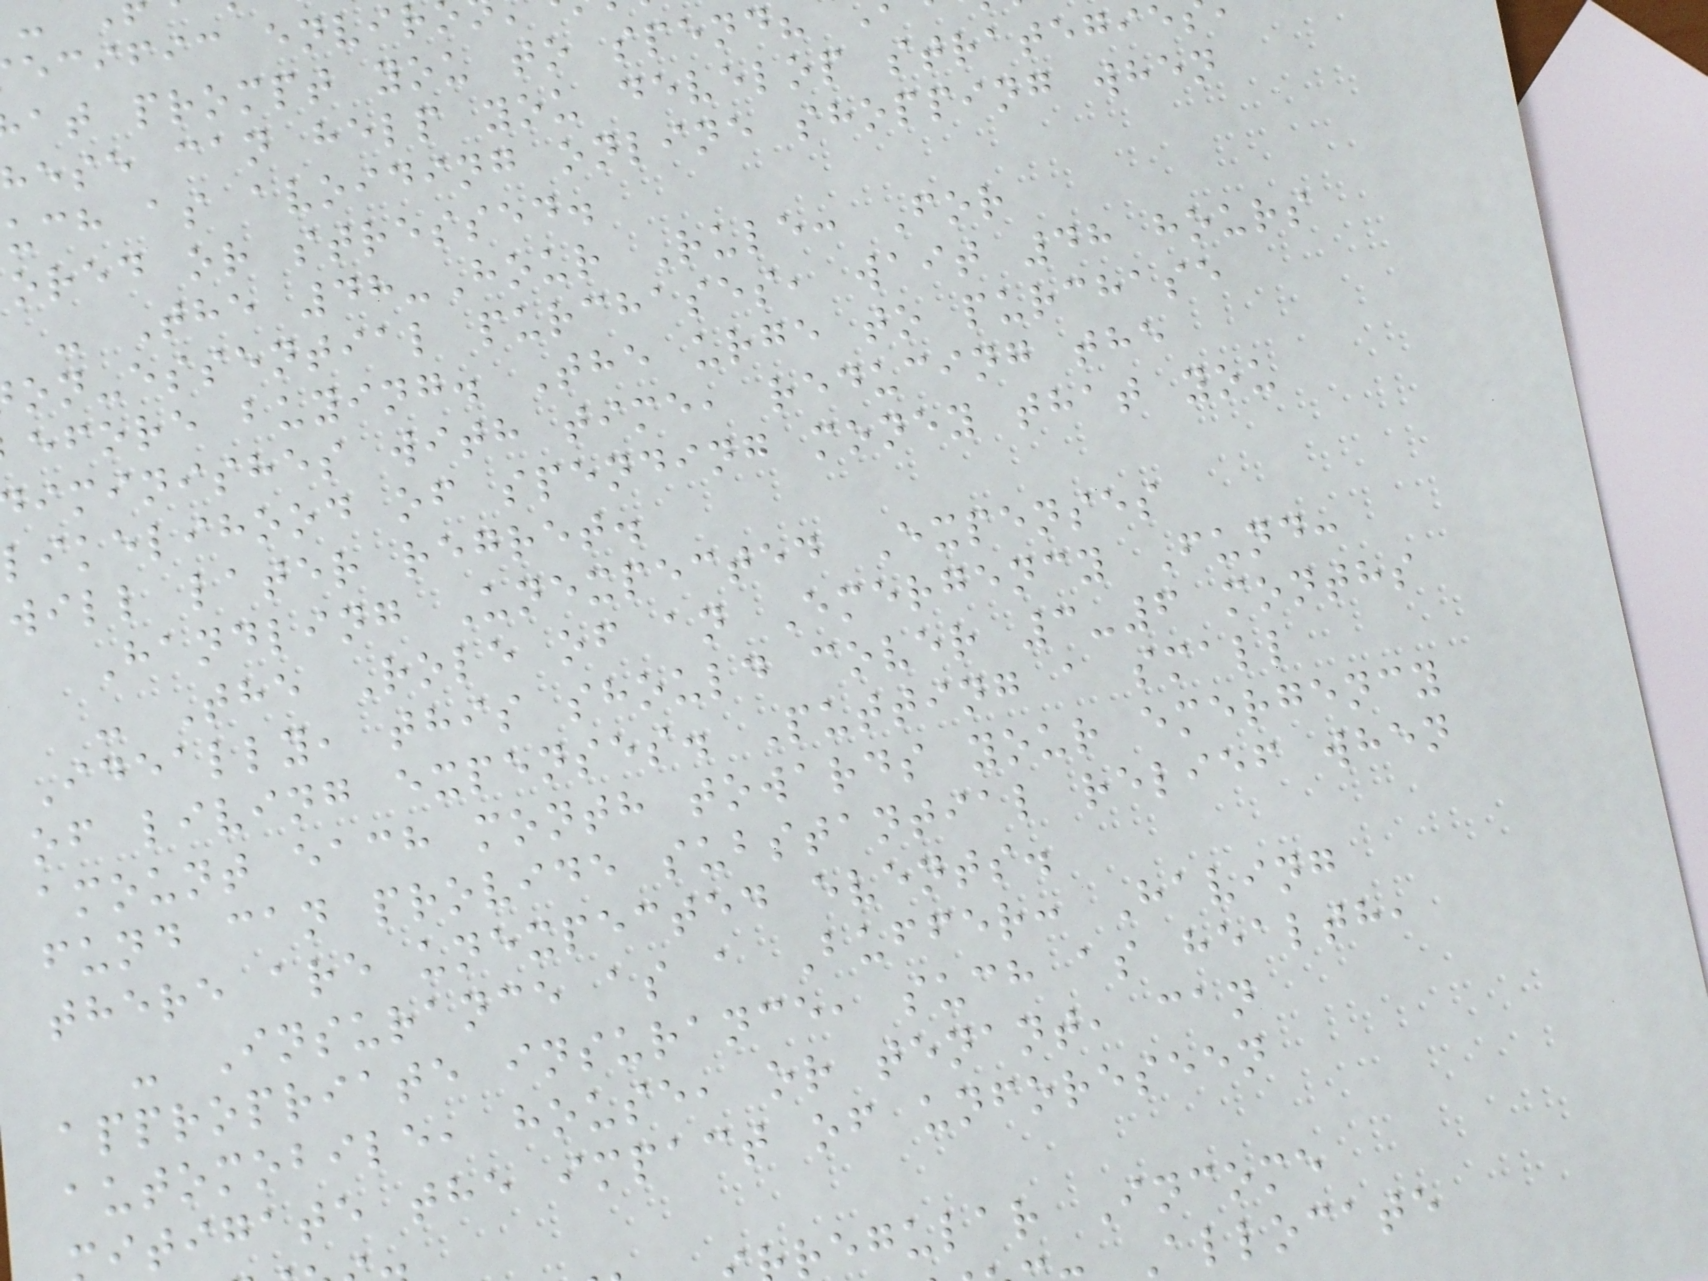ecific envir
at prompt you to spend?
hese can help you develop strategie
uch as avoiding online shopping when
ored or stressed.
- The 48-Hour Rule: For
on-essential purchases, wait 48 hours
efore buying. The urge to purchase
iminishes with time, reducing the
likelihood of spending money that you
will later regret.
Handling Unexpected Expenses
- The Role of an Emergency Fund:
Ideally, this should cover 3-6 months
of living expenses. Putting a small
amount each month towards your emergency
fund can provide substantial relief when
there are unexpected events.
- Insurance as a Buffer: Having
appropriate insurance, such as health,
automobile, house, or tenant, can
itigate the impact of unforeseen
regular Income
Allocate
